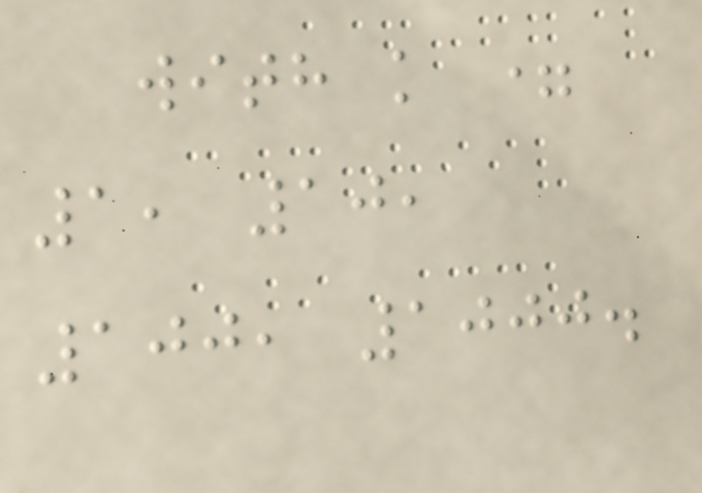with k =
1, 10,
100, 1000.
